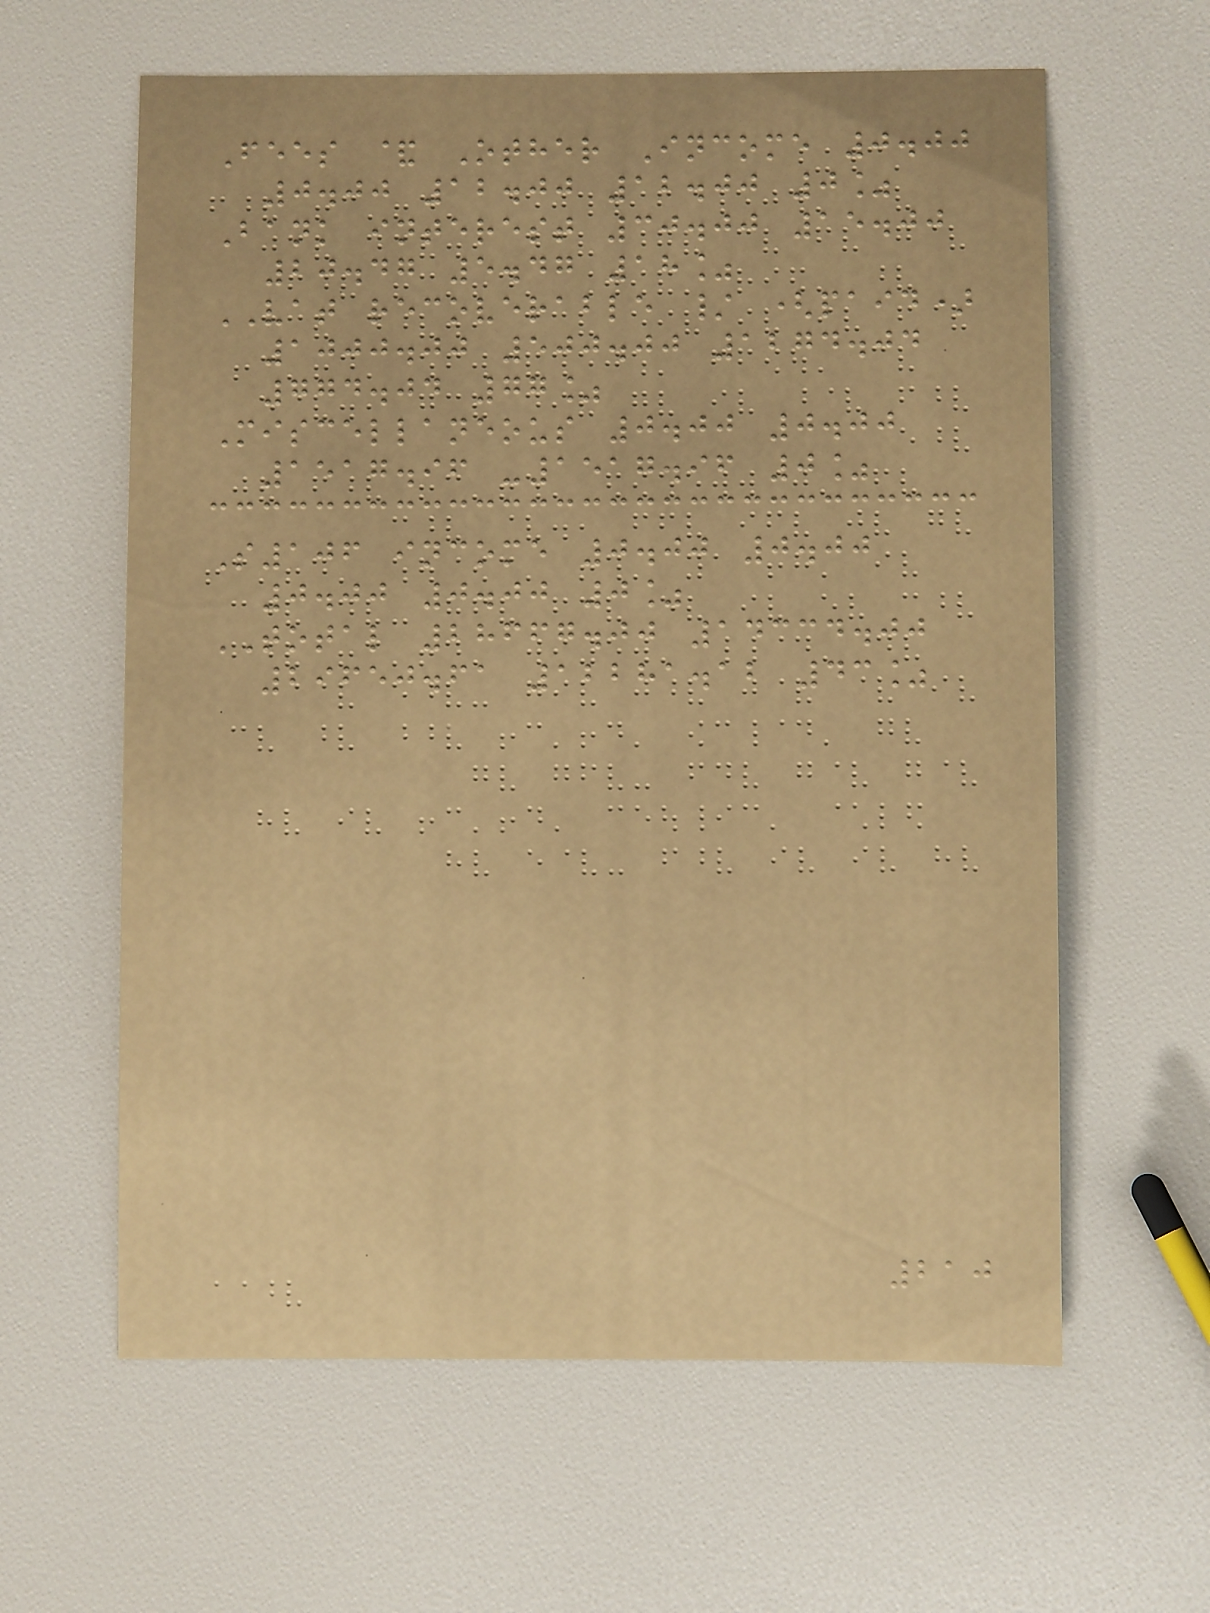Fees & Other Income 0.00
0.00 12.00 12.00 0%
Bank interest 30.00 15.00
20.47 5.47 18%
VAT recoverable / (paid)
1000.00 500.00 1274.04
774.04 77%
Miscellaneous 0.00 0.00
1517.96 -1517.96 0%
S106 income 0.00 0.00
0.00 0.00 0%
TOTAL 28667.00 14334.00
29650.61 12281.12 43%
210
